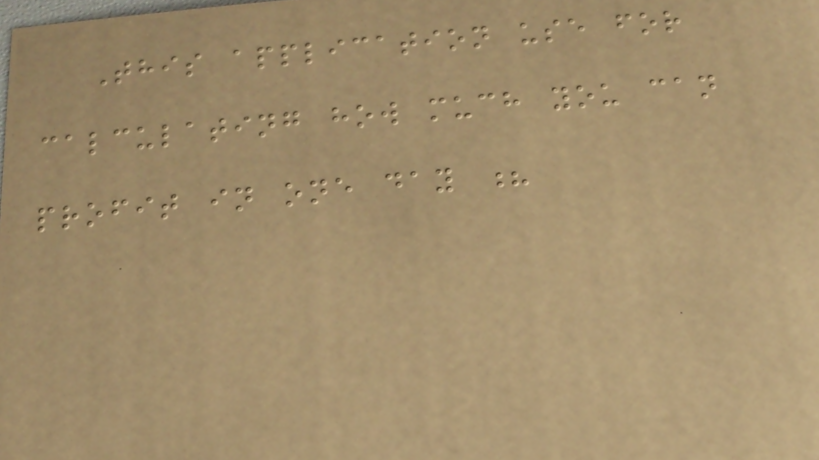This application use for
calculating how much you can
profit in one day ?
